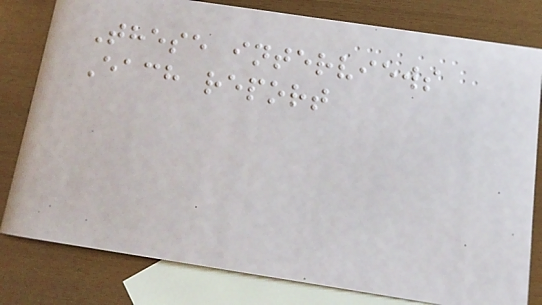These interviews
Each report
